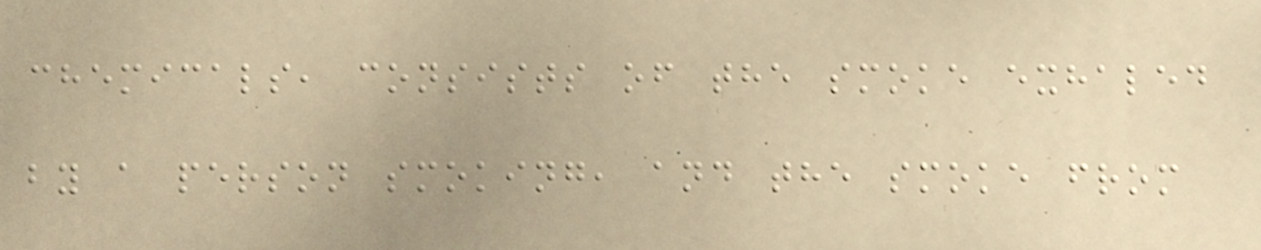chemicals, consists of the smoke exhaled
by a person smoking, and the smoke from
